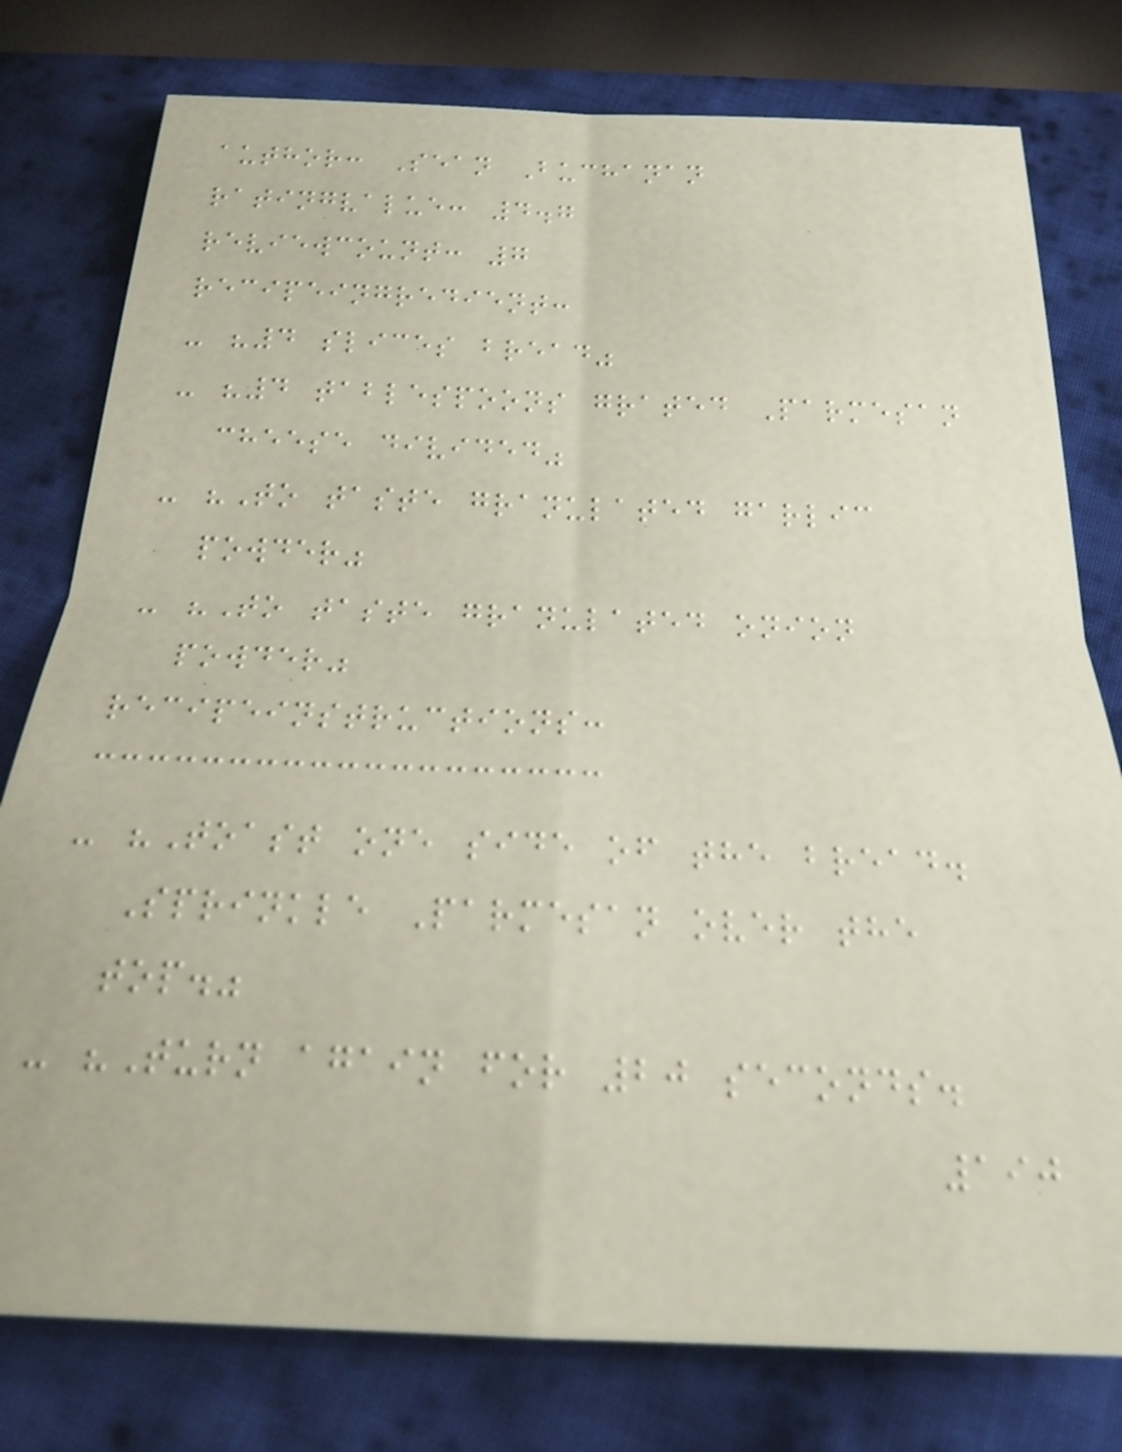author: Sean Buchanan
ratingvalue: 4.7
reviewcount: 7
recipeingredient:
- "4 slices bread"
- "4 tablespoons grated Parmesan
cheese divided"
- "To taste granulated garlic
powder"
- "To taste granulated onion
powder"
recipeinstructions:
- "Toast one side of the bread.
Sprinkle Parmesan over the
top."
- "Turn again for 20 seconds.
190
